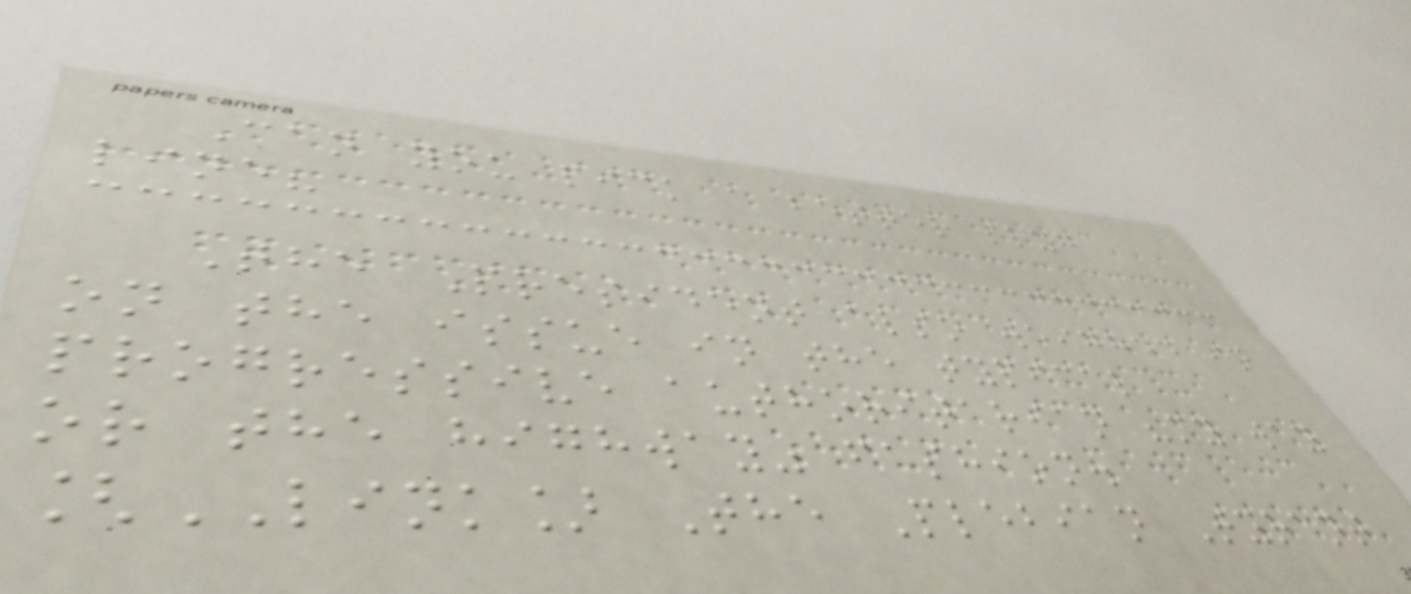Can you pick a better slug
line?
The President also weighed in
on the issue in the typical
progressive authoritarian "my way
or the highway" fashion.
[LINK] The Plebian Tyrant
